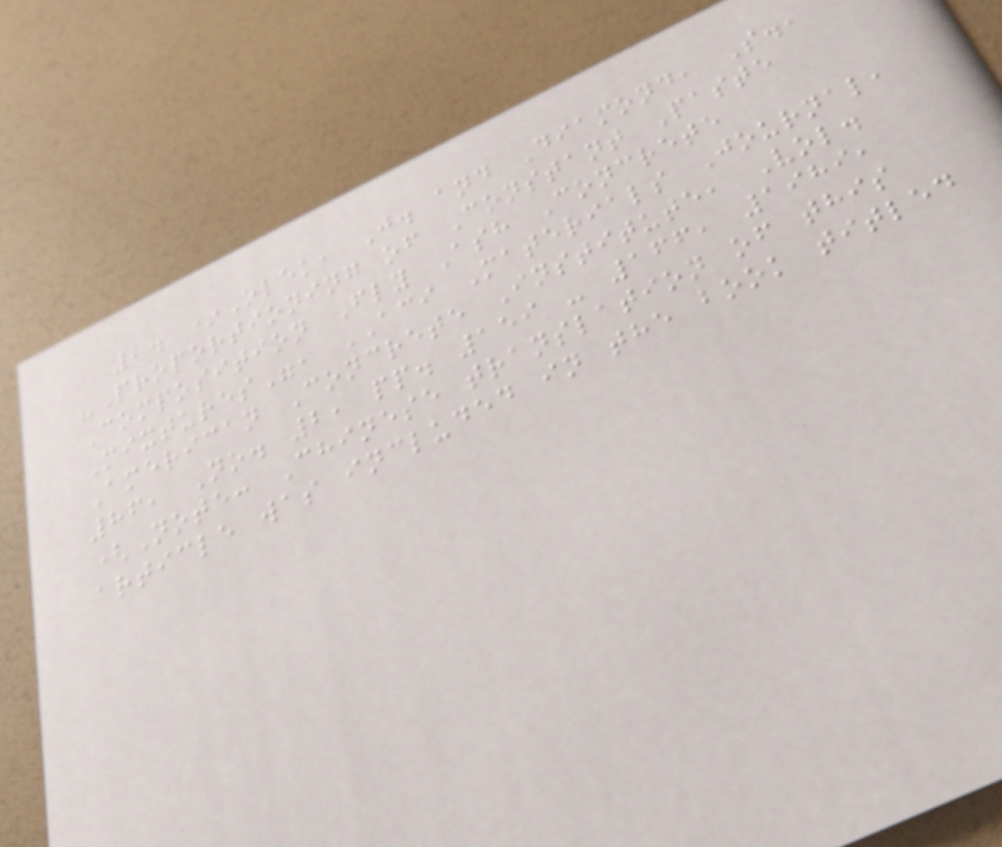2. *Olek, J. and Diamond, S.,
"Proportioning of Constant Paste
Composition Fly Ash Concrete
Mixtures", ACI Materials Journal,
American Concrete Institute, Vol.
86, No. 2, pp. 159 - 166, 1989,
(Note: Chinese translation of this
article was included in the book titled
